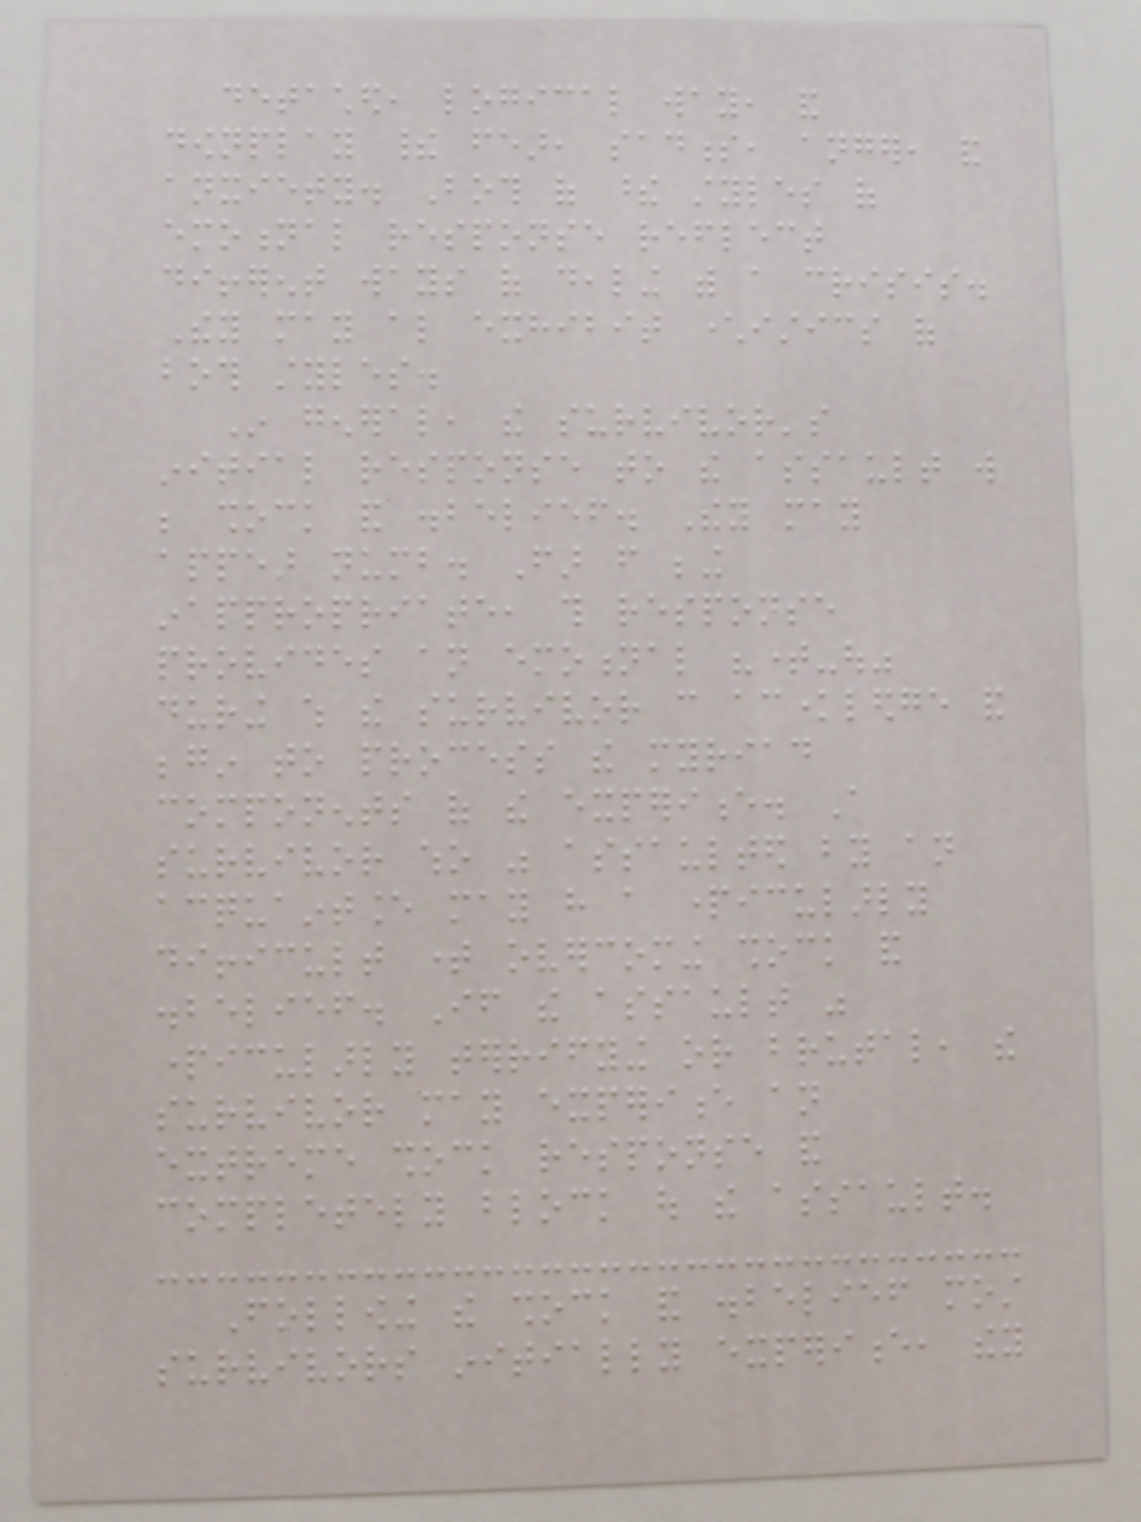detached, logical way, and
downplay their fear, sadness, anger, and
anxiety. Both of these styles of
emotional response reflect
different ways of dealing with a crisis.
They may also exhibit characteristics of
both styles.
In general, the survivor's
initial response to the assault will
be shock and disbelief. They may
appear numb. Far from being
inappropriate, this response
provides an emotional "time-out"
during which the survivor can acknowledge and
begin to process the myriad
components of the experience. A
survivor who was assaulted by an
acquaintance may have a particularly
difficult time overcoming shock and
disbelief. If the assault was
particularly terrifying or brutal, the
survivor may experience an
extreme shock response and
completely block out the assault.
Following the shock and disbelief most
survivors initially experience, they
